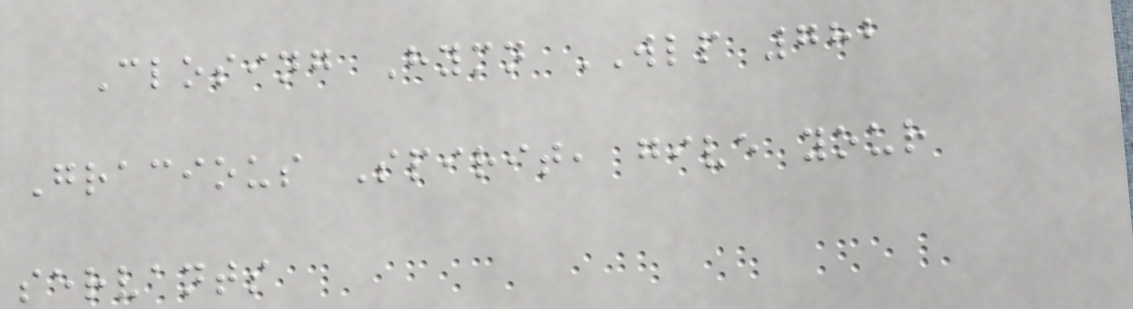Closing Hymn WLP 782
Gracious Spirit, give your
servants
